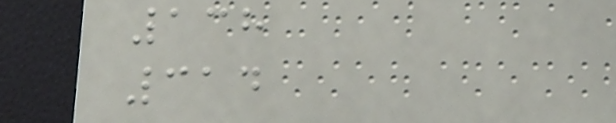138
314
